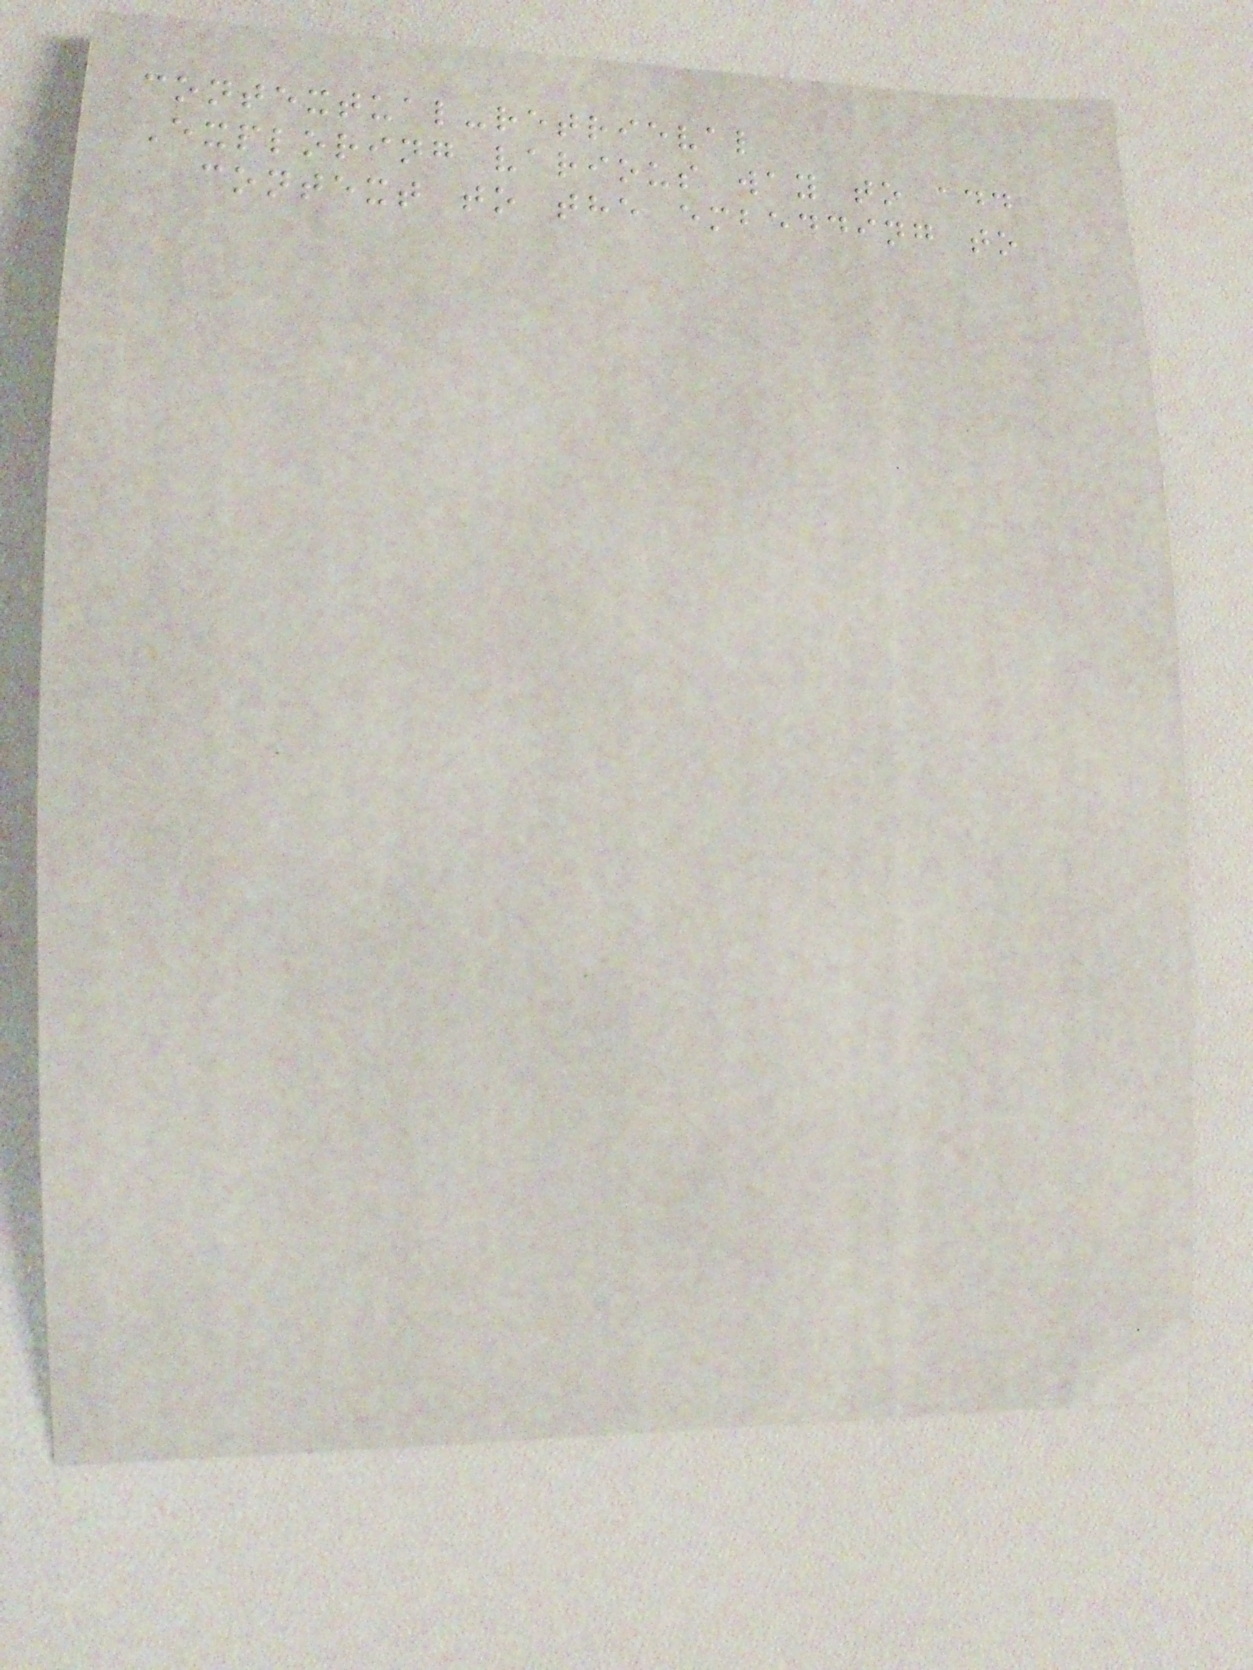contextual-retrieval
Exploring various way to add
context to the embedding to
